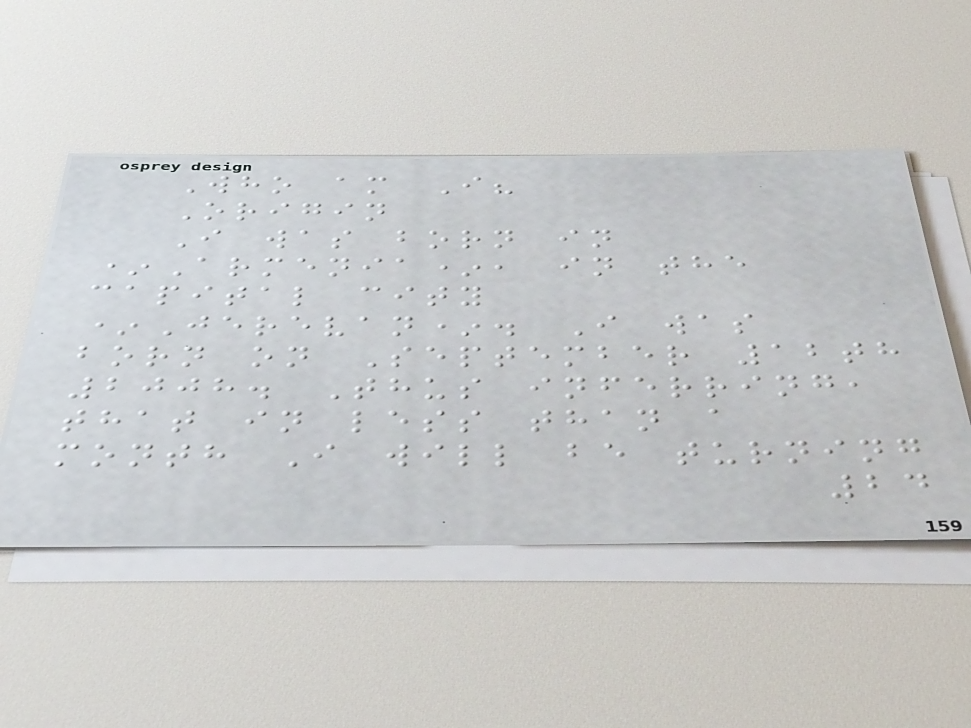Who am I?
Origin
I was born in
*Armenia*, in the
capital city
*Jerevan*. I was
born on September 12th
2008. Thus inferring,
that in less than a
month I will be turning
24
